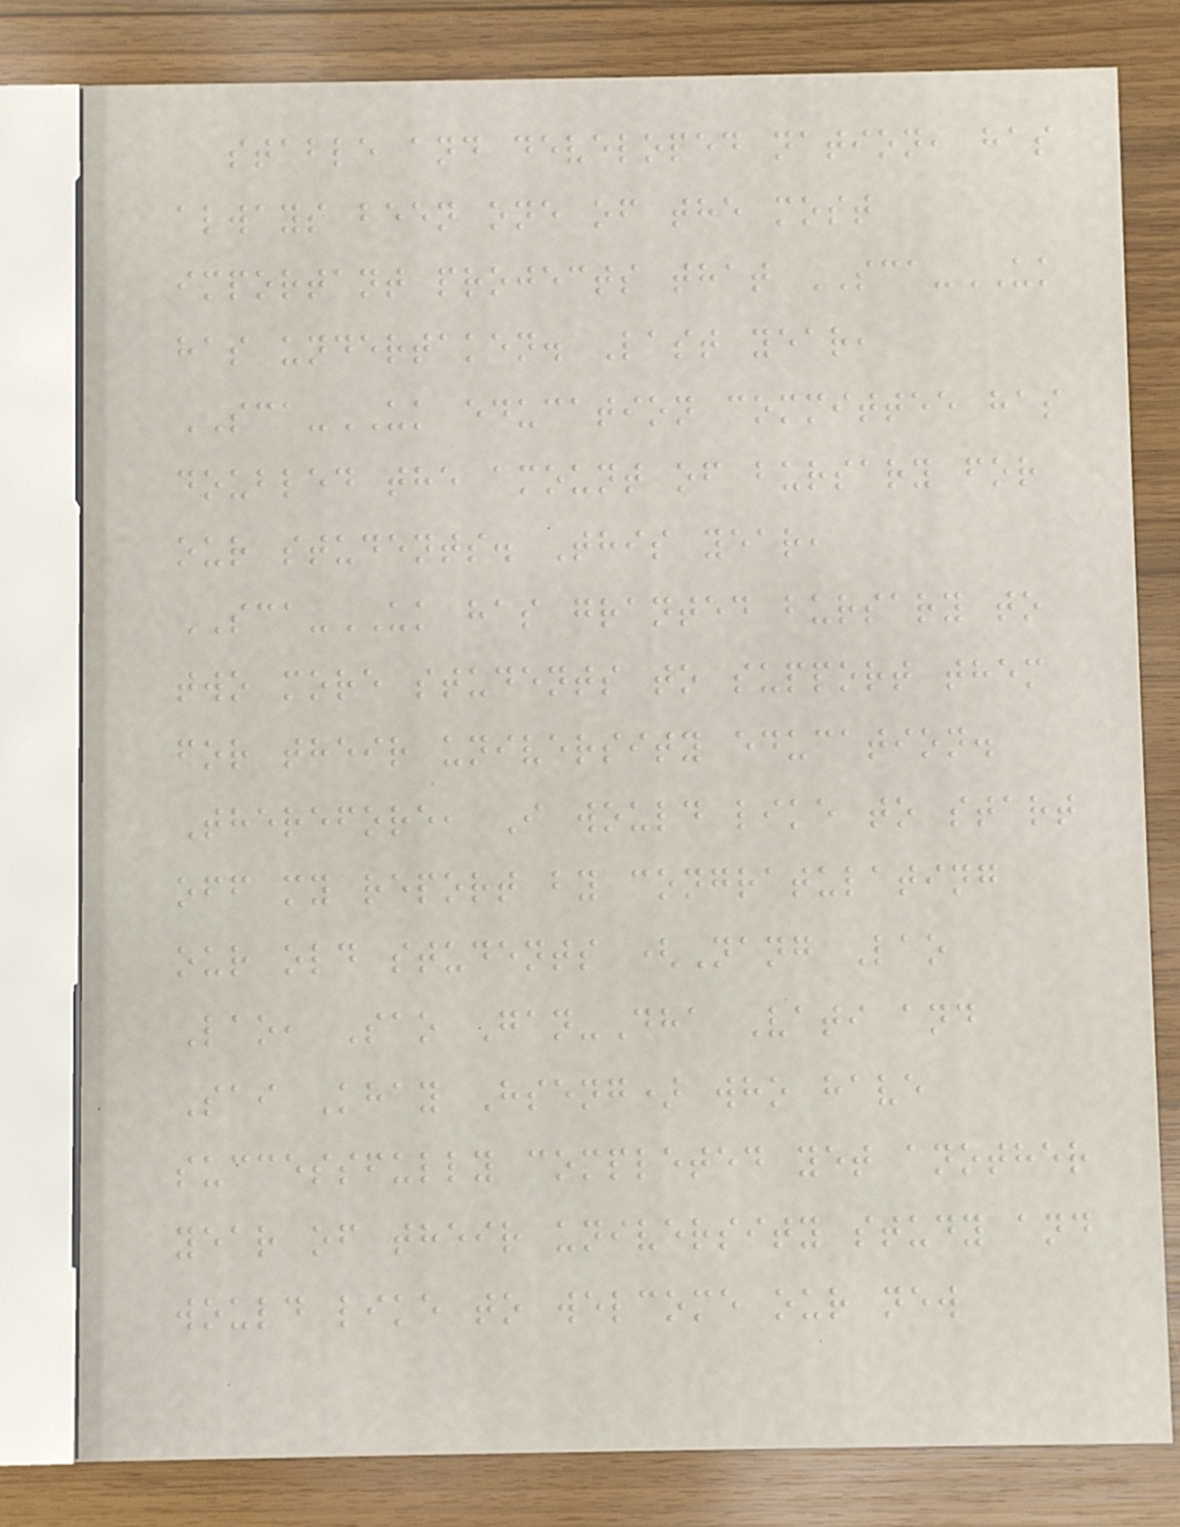stable and developed nation, has
always been one of the most
important projects that SCA-UK
has undertaken. Last year,
SCA-UK education committee has
doubled the amount of bursary for
our students. This year,
SCA-UK has granted bursary to
two more students to support them
for their university education.
Therefore, I would like to start
off my report by congratulating
our old students (Nang Lao
Lao, Sao Gan-Dha Vati and
Sai Khay Hseng) who have
successfully completed yet another
year of their university study and
would like to welcome our new
